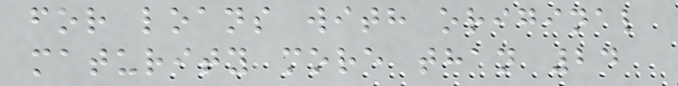for loans with original
maturity more than 24
